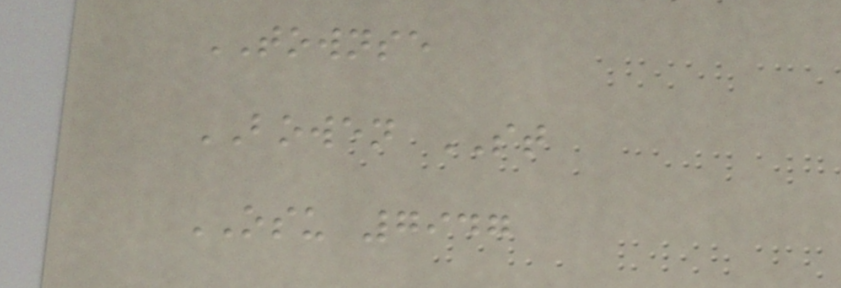TOWNSE
BOWEN ST
OSU 7947
